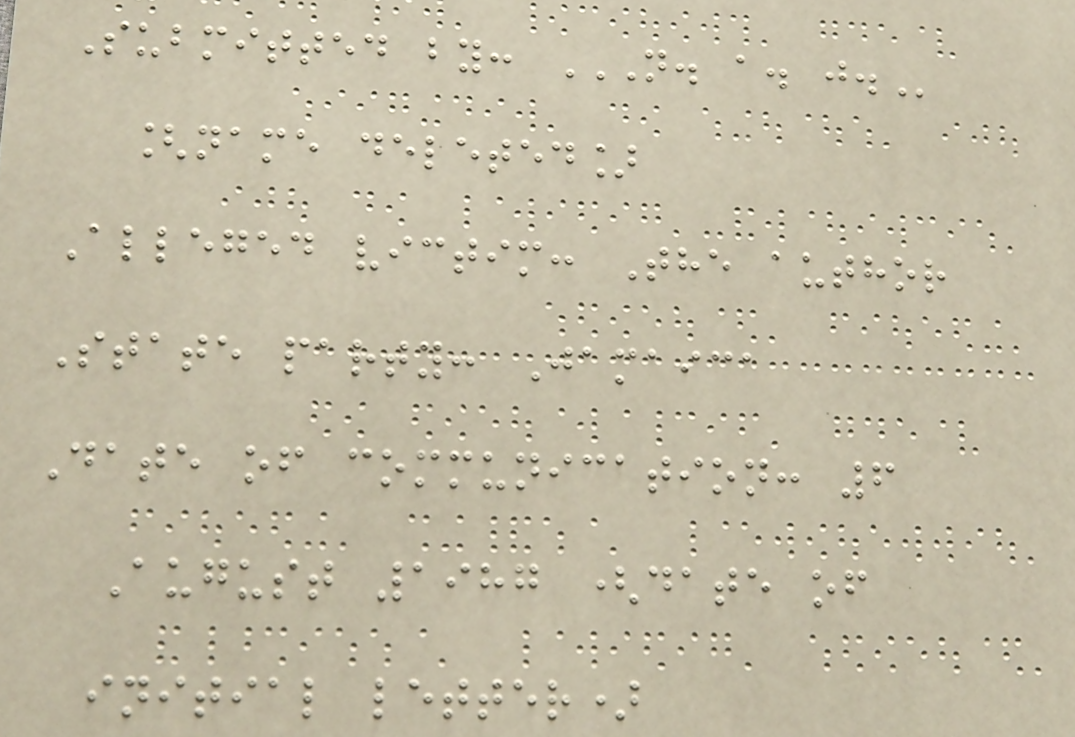Submitted by: N. A. J.
[name deleted]
Alleged victim: The author
State party: Jamaica
Date of communication: 6
August 1987 (date of
initial letter)
